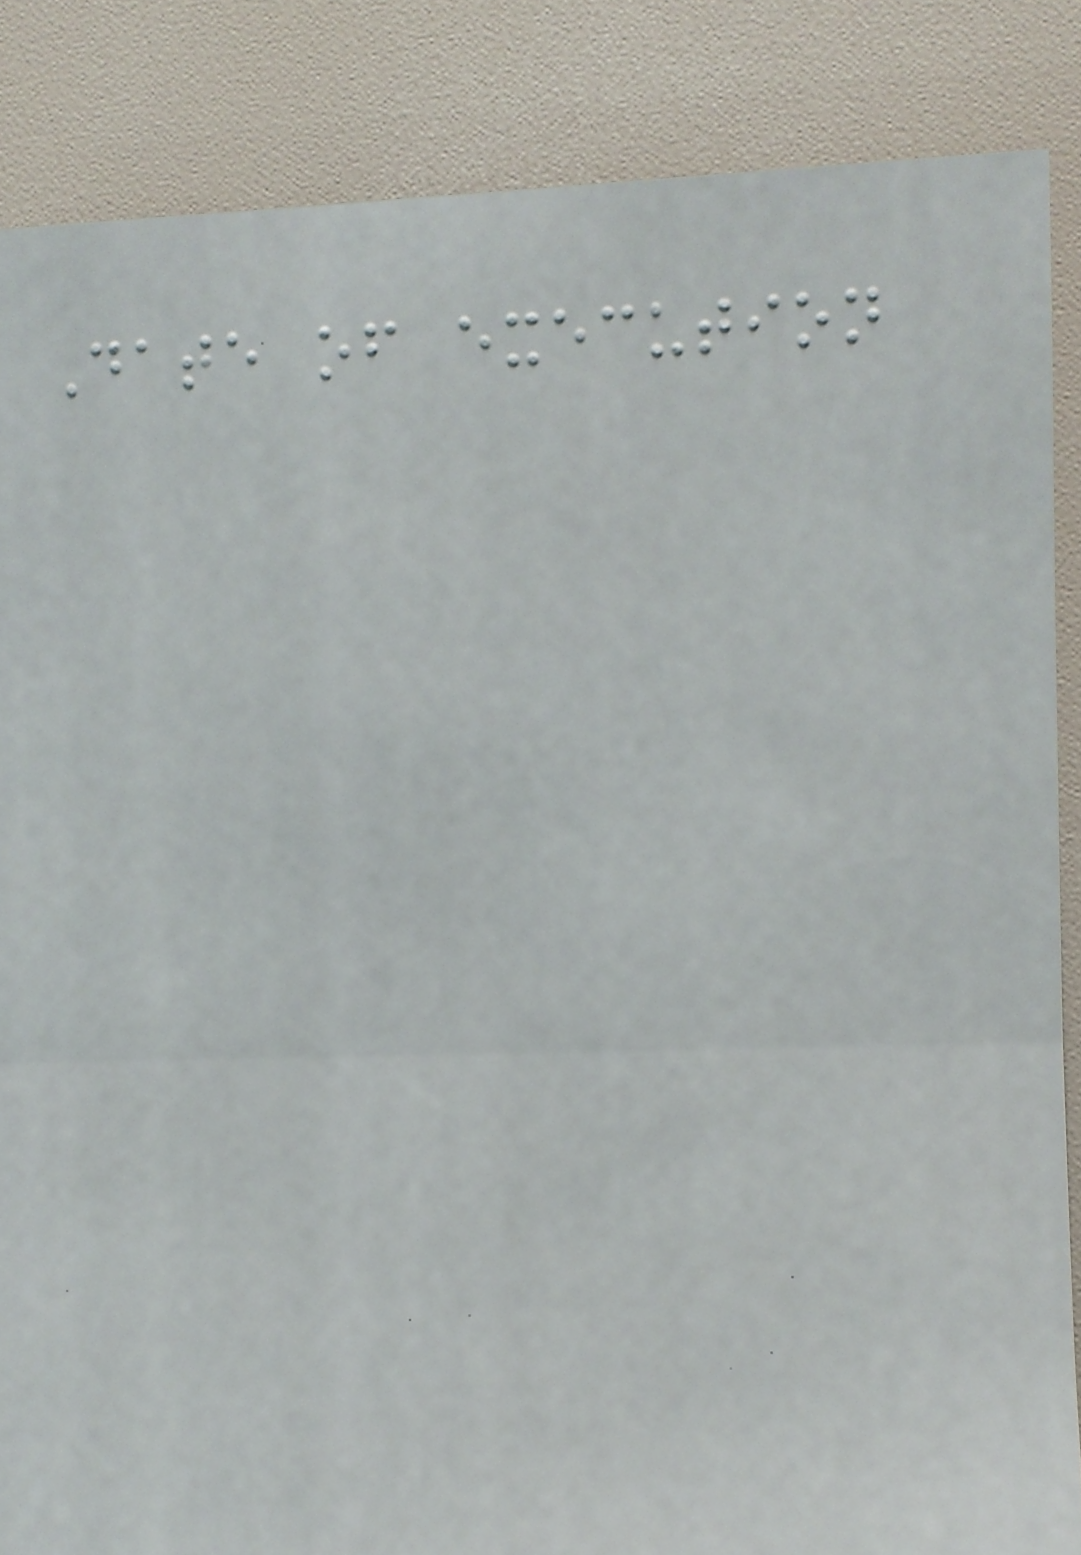Date of execution
